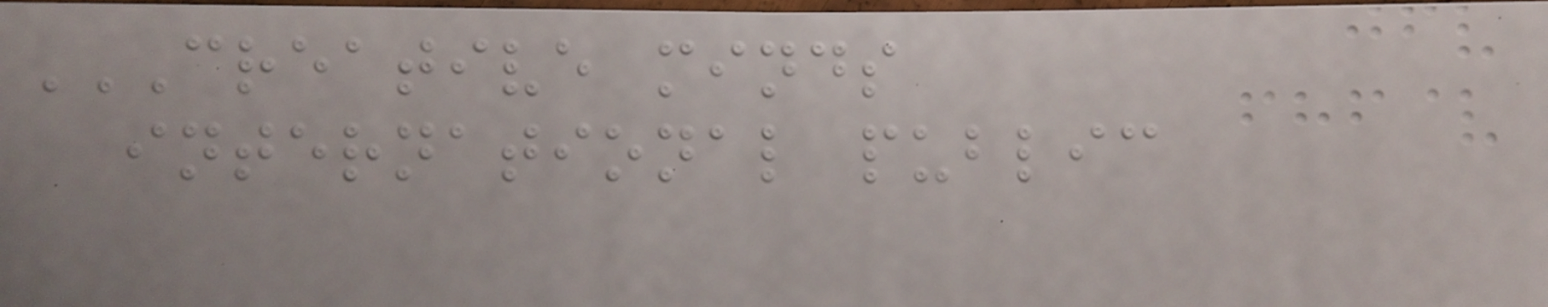CREATIVE MINDS
INTERNATIONAL PUBLIC
